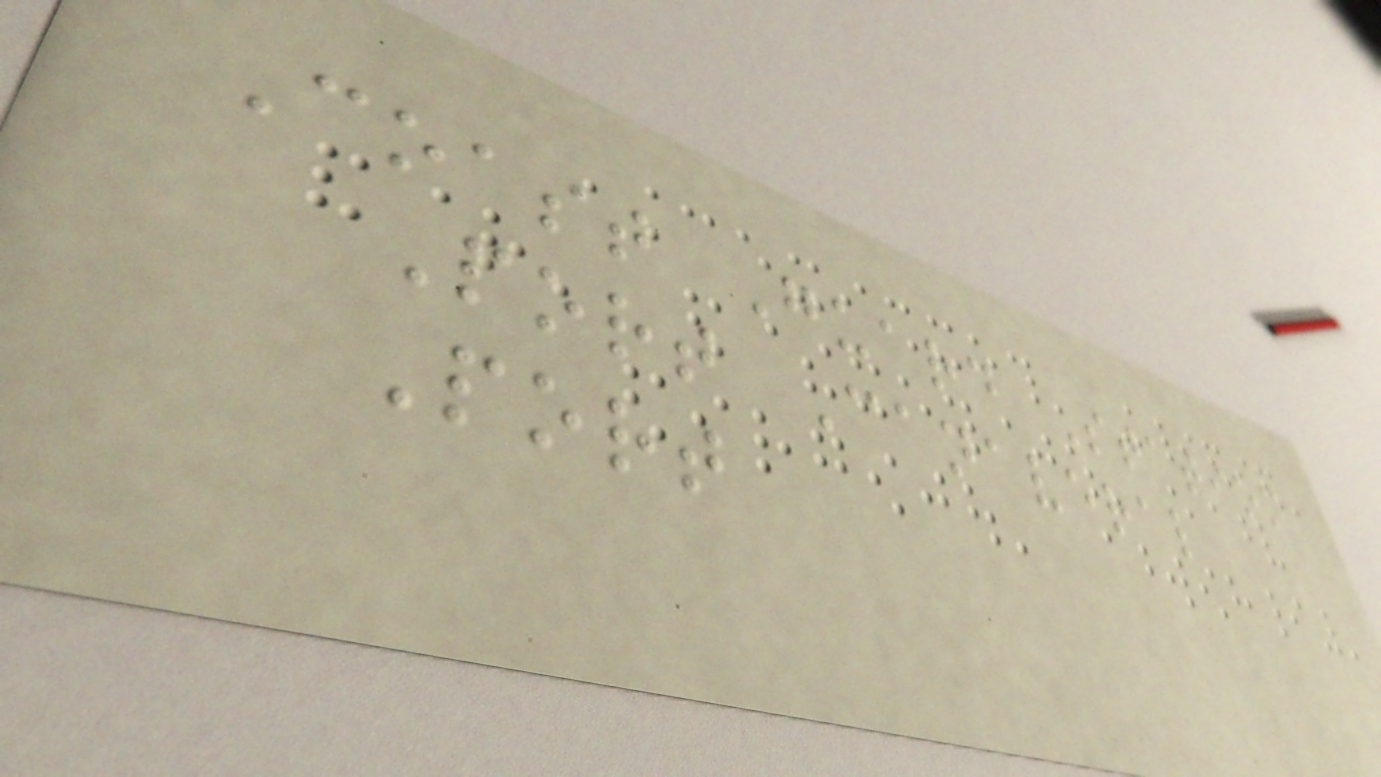Coast Guard Station
Port Canaveral
Port
